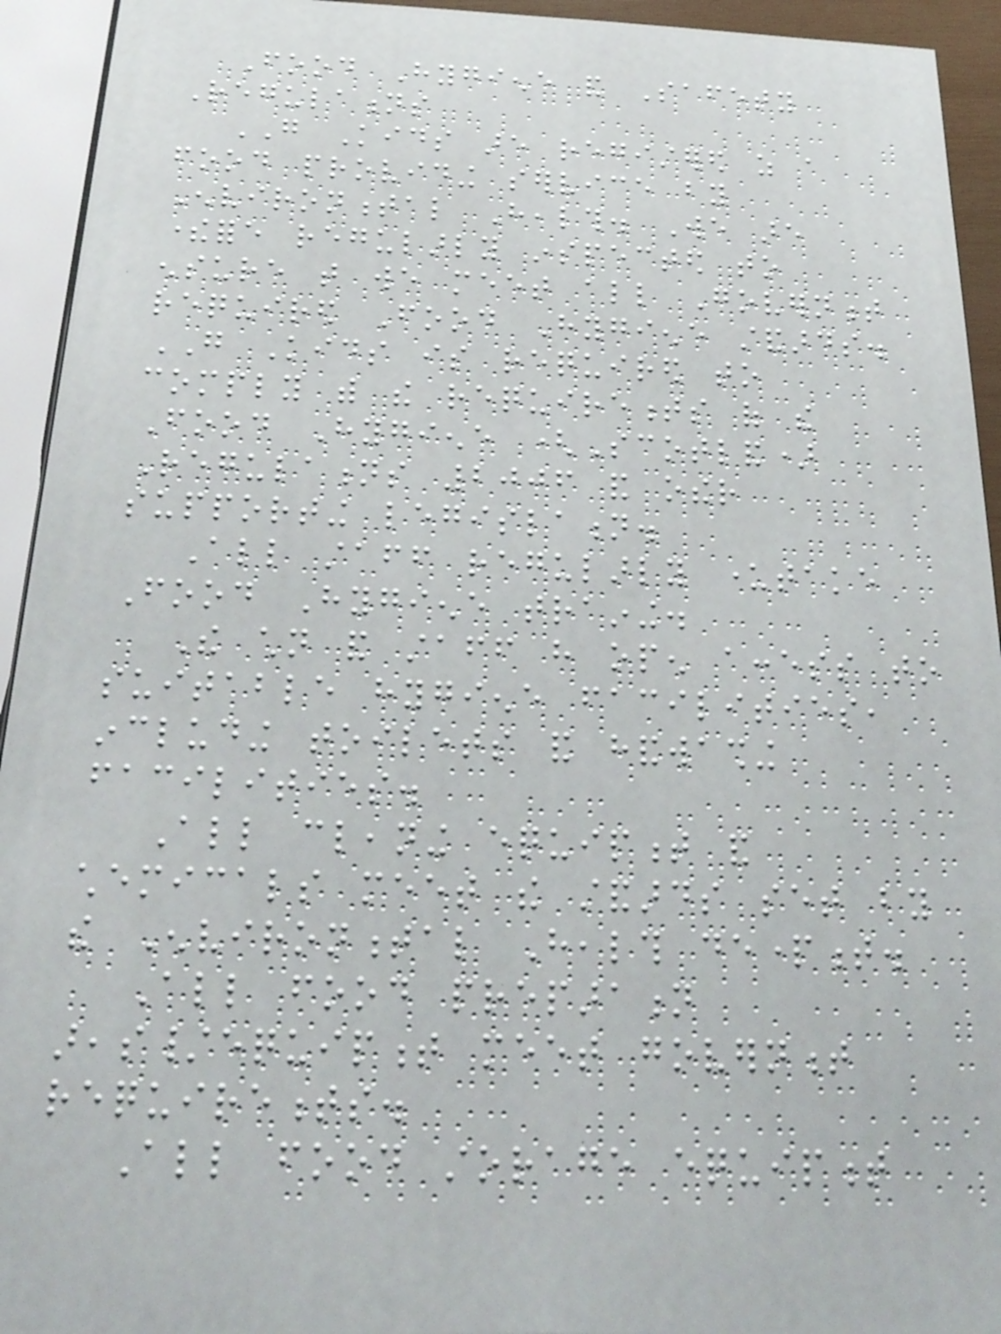Food Hygiene and Safety
Regulations
GO Kids are registered as a
food providing service by
Environmental Health. We are
therefore regularly inspected to
ensure that we meet all Government
required Food Hygiene standards.
GO Kids is required to
comply with the requirements of the
Food Hygiene (Scotland)
Regulations 2006 and other
supporting legislation.
All staff regularly undertake
Food Hygiene training.
The children and staff have open access to
suitable hygiene facilities,
including toilets and handwashing
facilities.
All cleaning equipment and
chemicals meet the standards set by
the Environmental Health department.
All food preparation
areas/equipment meet government
requirements.
All food storage equipment
